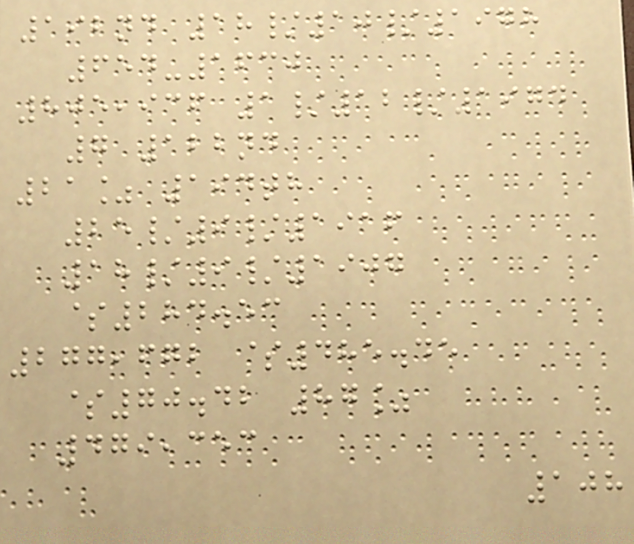192nd 18/10/1978
654-1630
805,936 1/12/1974
7 122nd
21% 194th
25/9/1916
18/9/1907
$284.53
277,672 $485.45
$70.42 87%
479,353
108
